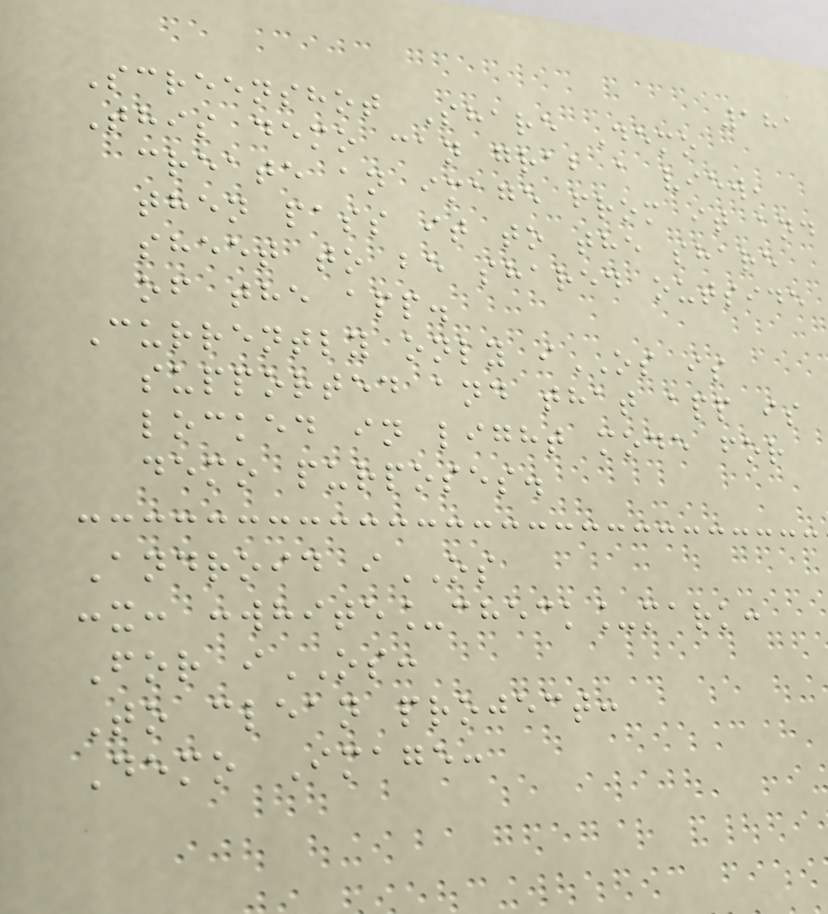181
Screenshot Share Demo
This demo can grab a view,
create an image from it and
then pass it to the share
sheet to be shared outside
of the app.
Currently only iOS is
supported and that app is
locked in light mode for
demo purposes.
Android iOS
:x: :white_check_mark:
For iOS:
To clean project:
Demo Image:
